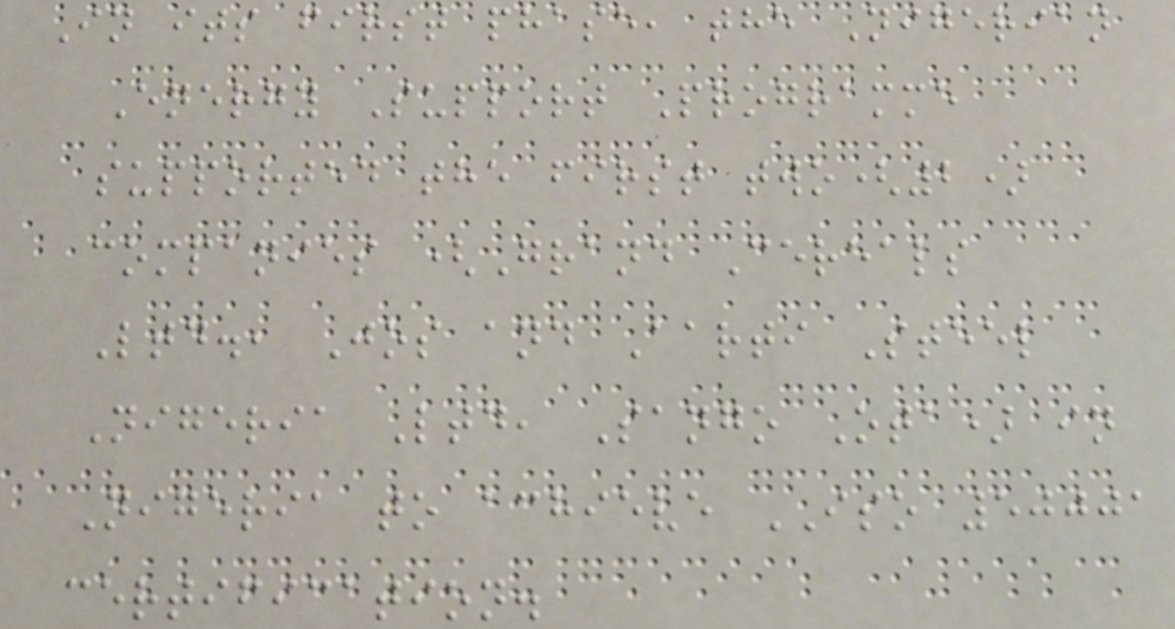In its first phase, the Nigerian
Energy Support Programme
supported the first two(2)
companies (Grand Cereals
Ltd., Jos and Aarti Steel
Nigeria Ltd, Sango Ota) in
Nigeria to achieve ISO 50001
certification.
